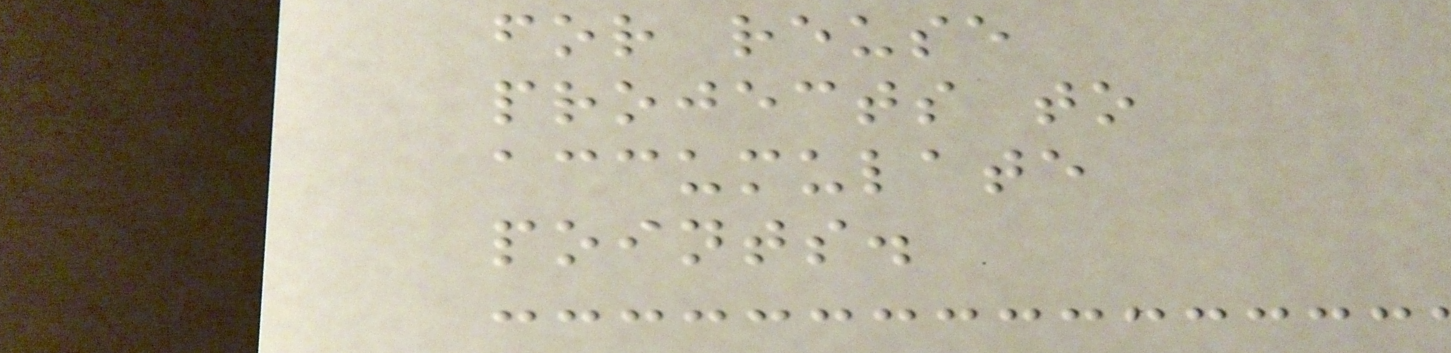for reuse
projects to
accumulate
points.
